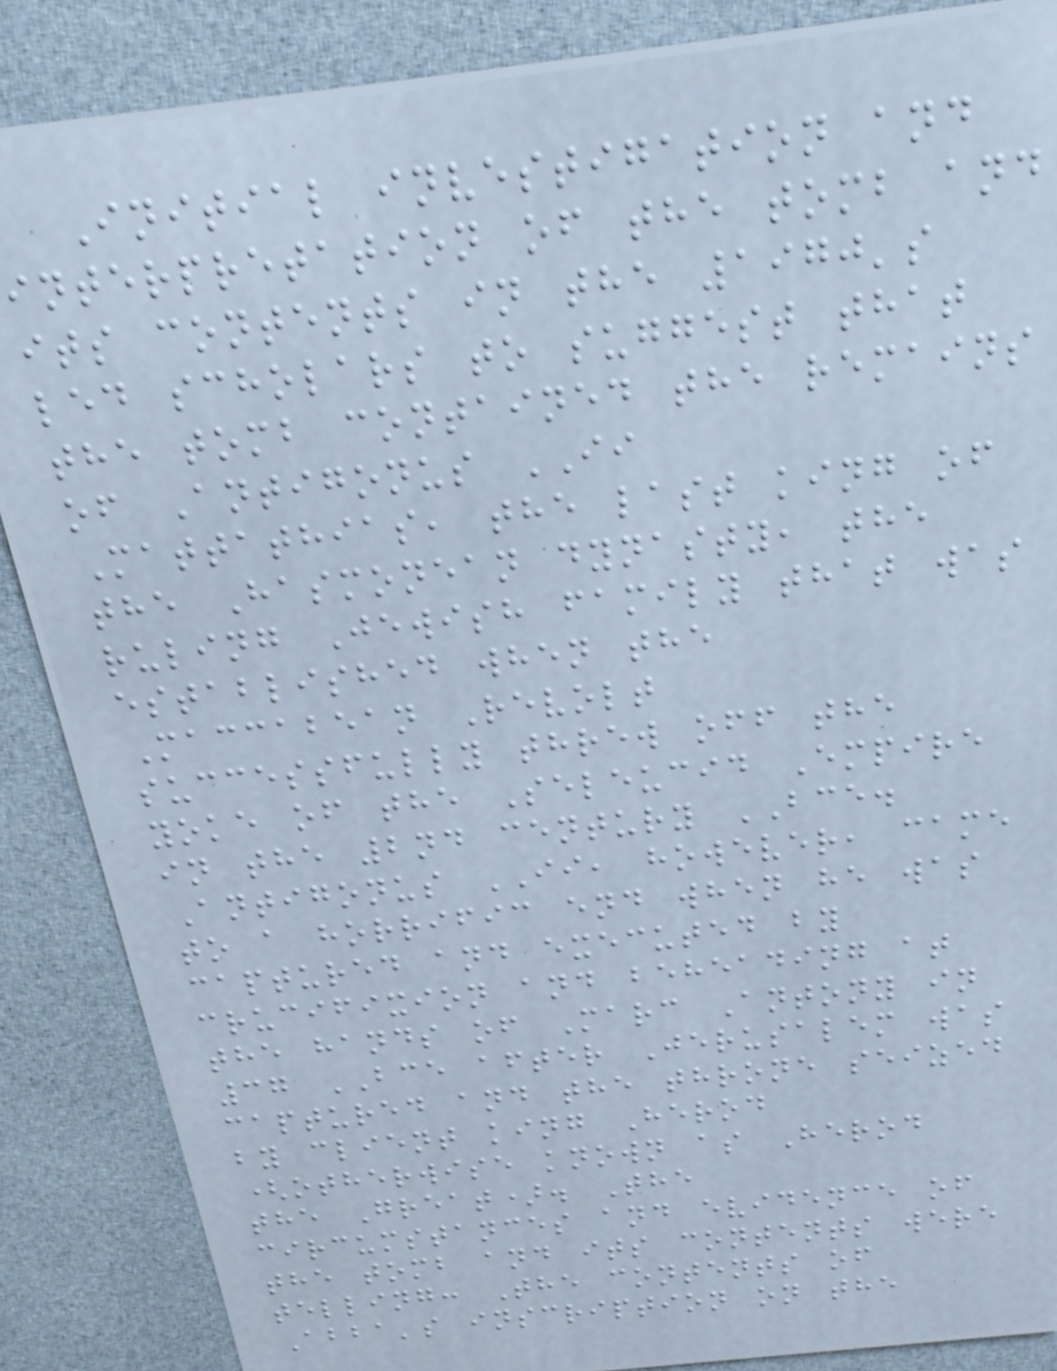Initial investigation and
interpretation of the tomb and
its contents in the 1970's
led scholars to suggest that
the tomb contained the remains
of Antigonus II
Mattathias, the last king of
the Hasmonean dynasty, the
ruling Jewish family that was
established when the
Maccabean Revolt
successfully threw off the
yoke of the Seleucid Empire
in the 2nd century BCE.
Antigonus II, however, came
to a horrific end when he was
captured and executed by
crucifixion and beheading at
the hands of Marc Antony in
37 BCE after Jerusalem was
captured and the throne seized
by client king Herod
(otherwise known as Herod
the Great). The
circumstances and evidence of
the tomb and its contents were
telling: The contents of
Abba's inscription on the
